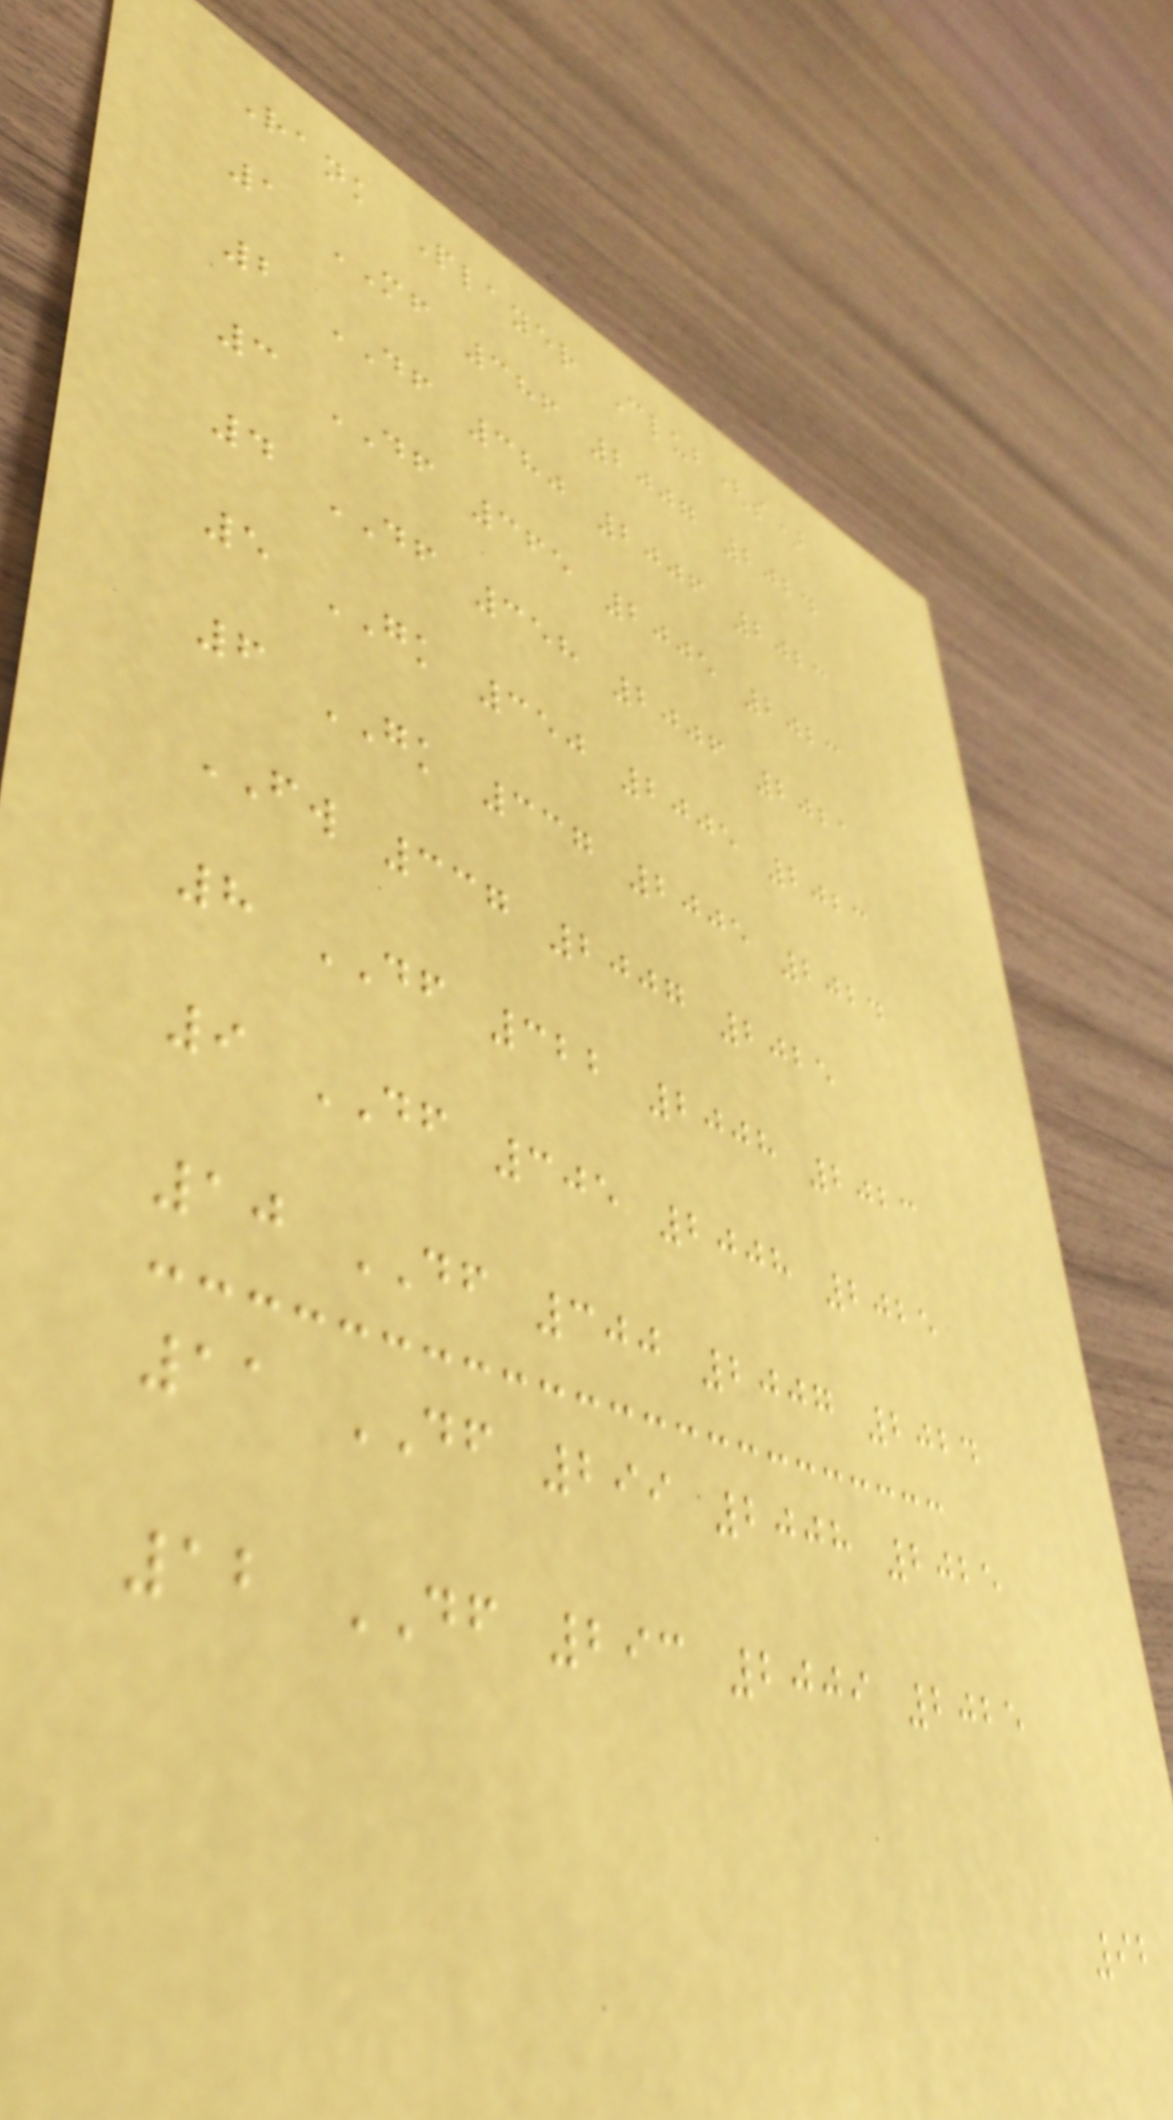Rank Player Club(s)
1 MF 386 2007 2024
2 DF 380 2006 2023
3 DF 365 2005 2023
4 DF 358 2006 2021
5 GK 350 2005 2023
6 GK 337 2005 2024
FW 337 2007 2025
8 DF 322 2008 2023
9 DF 305 2008 2025
10 DF 300 2007 2024
11 DF 299 2008 2025
12 DF 293 2009 2025
92
